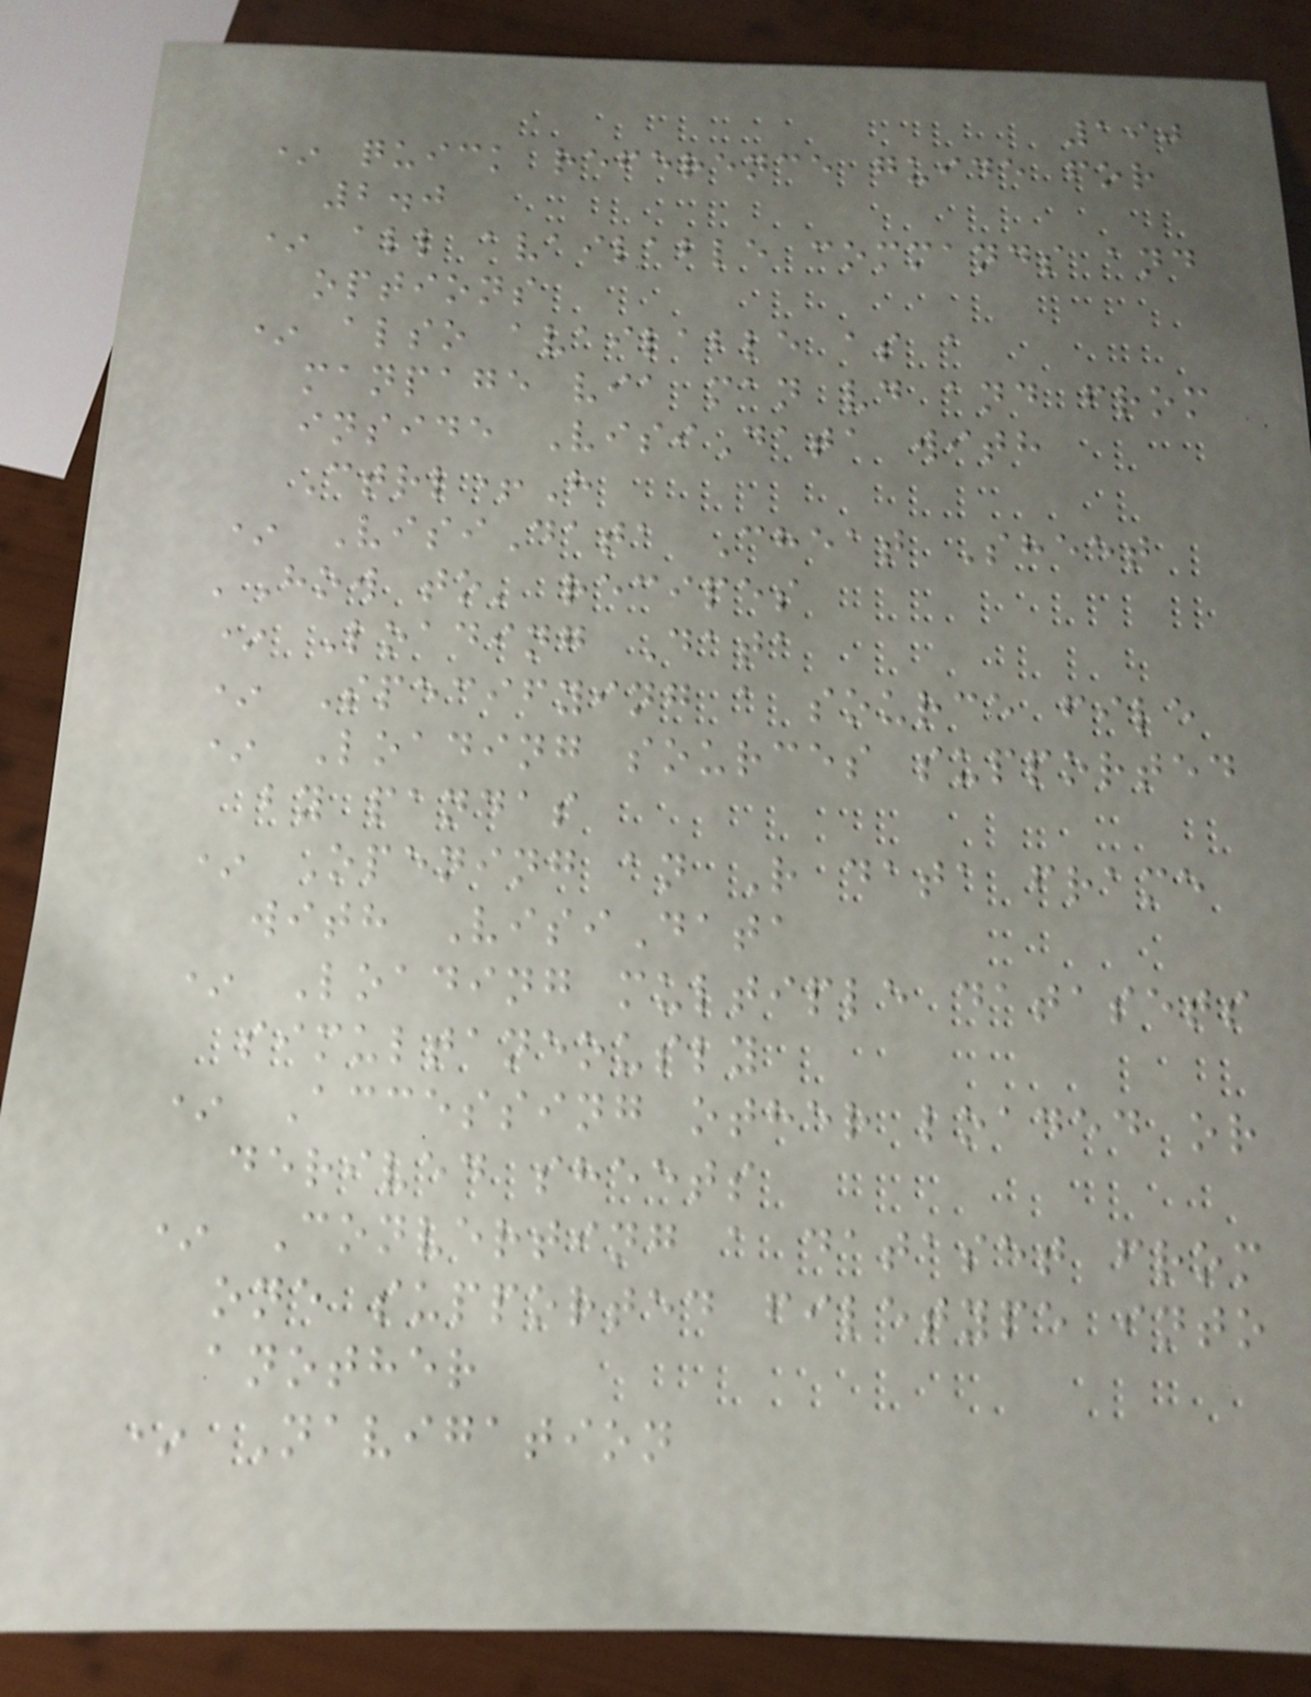190
* quick reference guide for
2.0
* all available commands and
options
* also available as a
manpage via man vd and from
inside VisiData with
Ctrl+H
* VisiData Cheat Sheet
'How to' recipes
* Loading Data
* Specifying a source file
* Loading sources supported
by pandas
* Opening an R data frame
with VisiData
* Loading multiple datasets
simultaneously
* Accessing other loaded or
derived sheets
* Converting a dataset from
one supported filetype into
another
* Navigation
